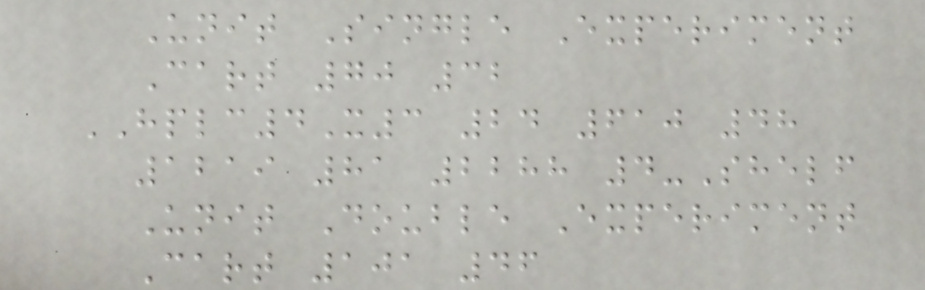Unit Single Experiment
Cart 70 32
HPLC4X3 24 610 48
1219 81 2288 4-Shelf
Unit Double Experiment
Cart 101 46
